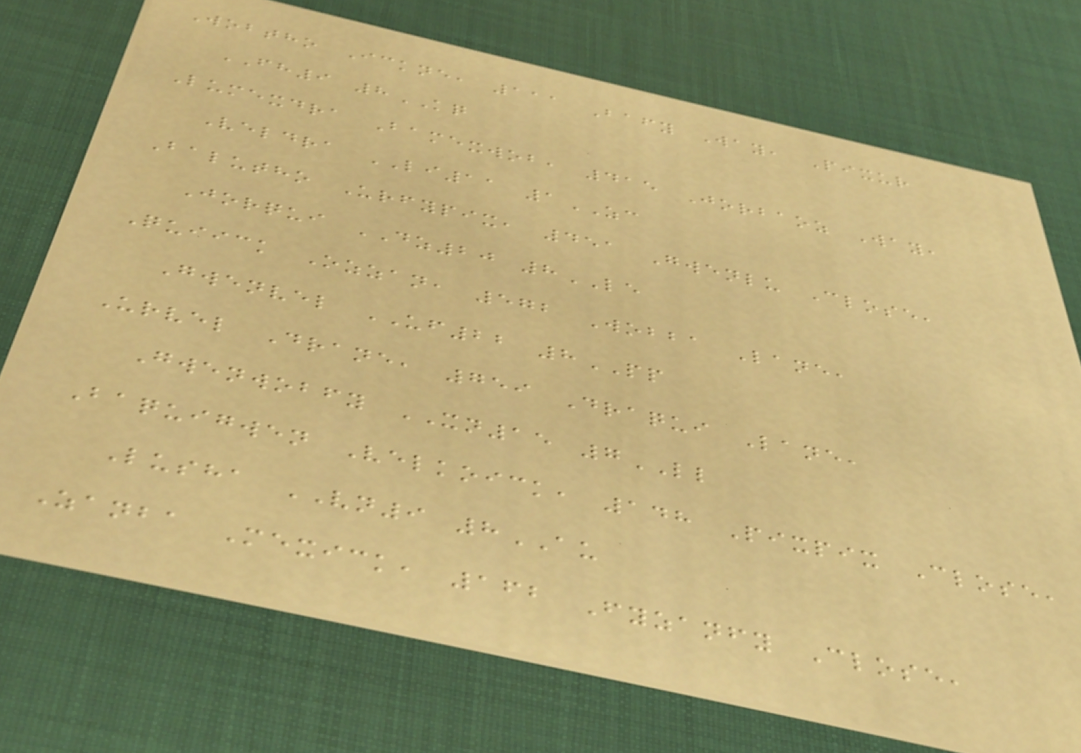Wobtho Ickne, 111 Bafy Way, Pixur
FH9 8KQ
Lumexdra Bamexwob, 415 Jorbaoz Way,
Veldra LI11 1ZC
Balutho Urfypix, 451 Gwenlu Close,
Jorqui DZ20 8LE
Quiick Ozzan, 572 Wobba Lane,
Gwenvel UF22 8PP
Urvel Drane, 759 Draqui Lane,
Gwenwobfy XN15 7LL
Baquigwen Velkoick, 148 Pixpix Close,
Lusha VN9 8AU
Zanba Mexick, 162 Fyzanfy Close,
